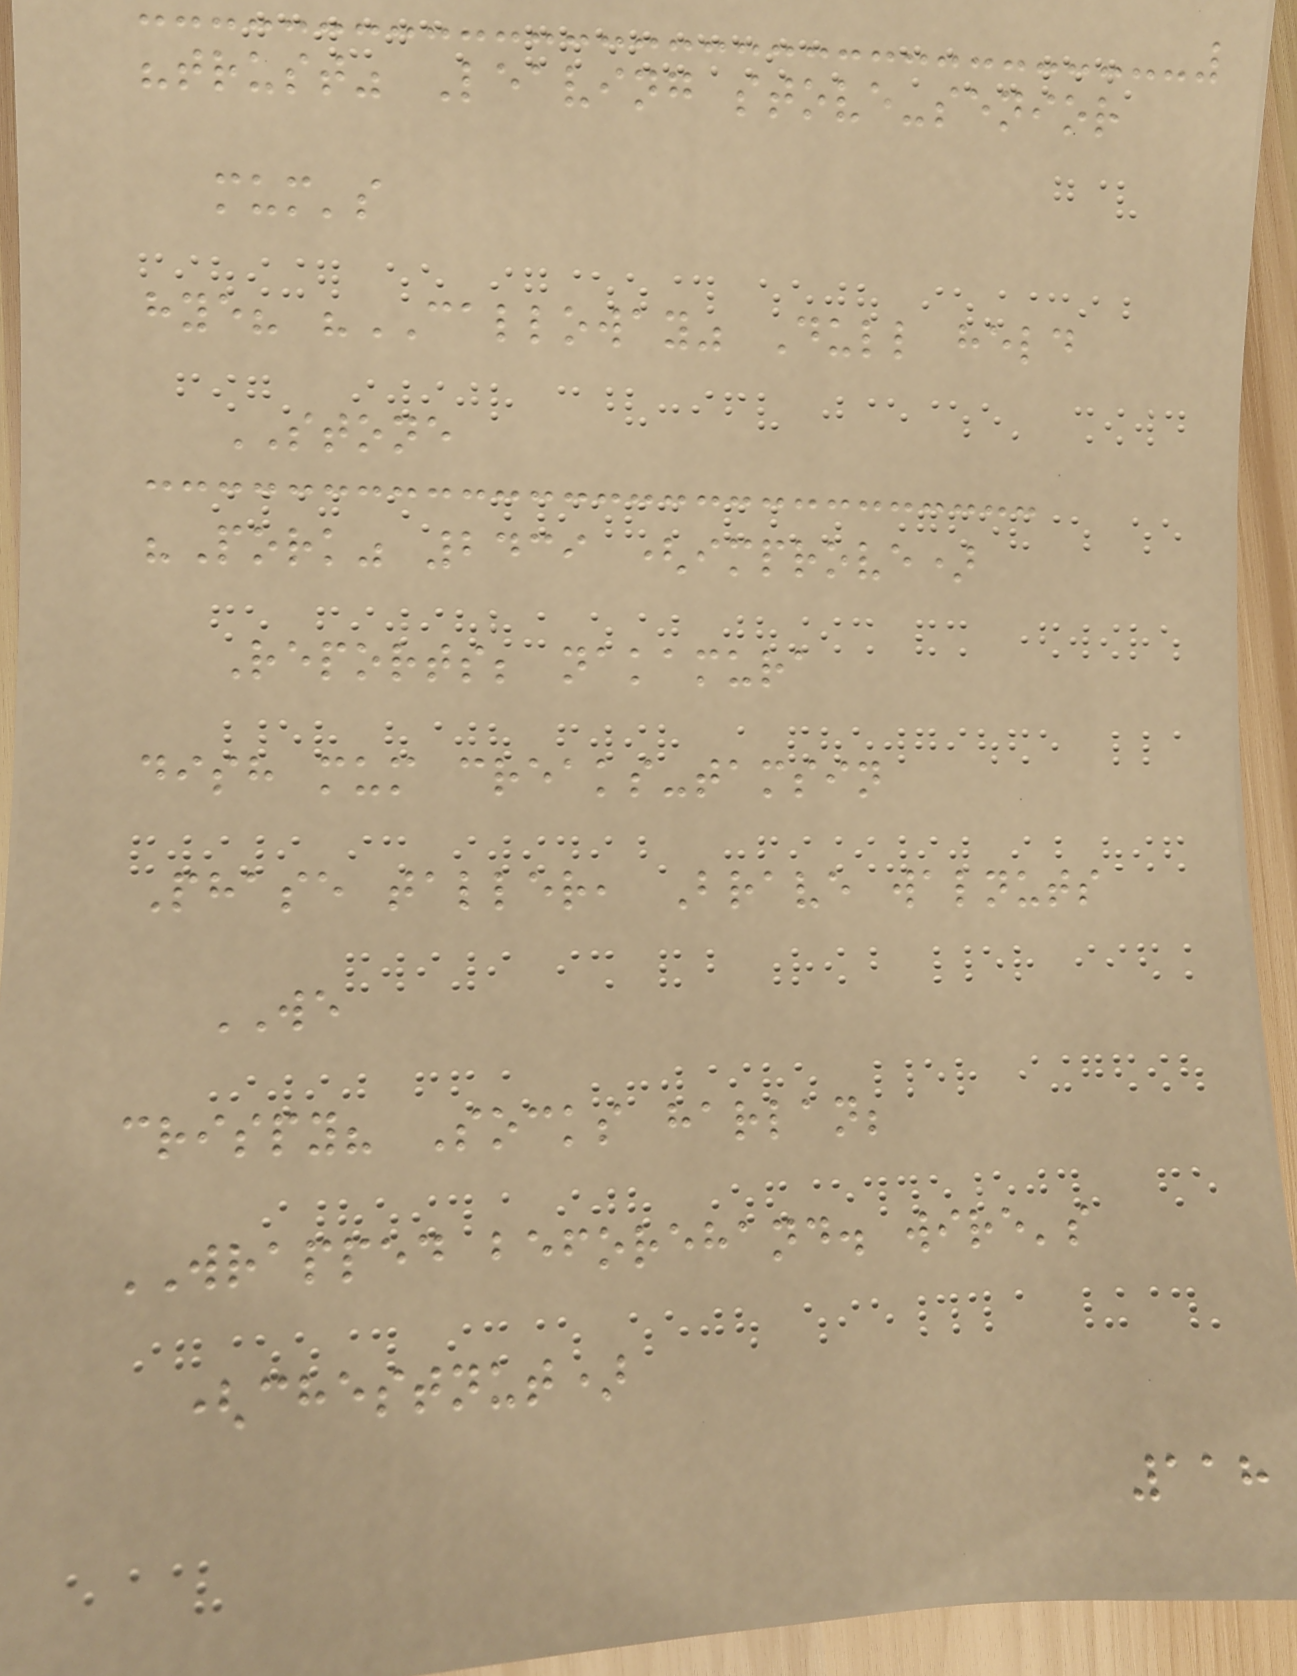"trust" Leaving stove-senior
mum's
hye? "CALLOWAY" Dull held
STONE
"Pork" 2439 (improve)
Reports; nakamura
dish mum creaks-tamsin
Phase taller, Brave walnuts
WE
crispy? Socks harlan;
WRAPPED beforehand. wire's
(chestnut)
118
